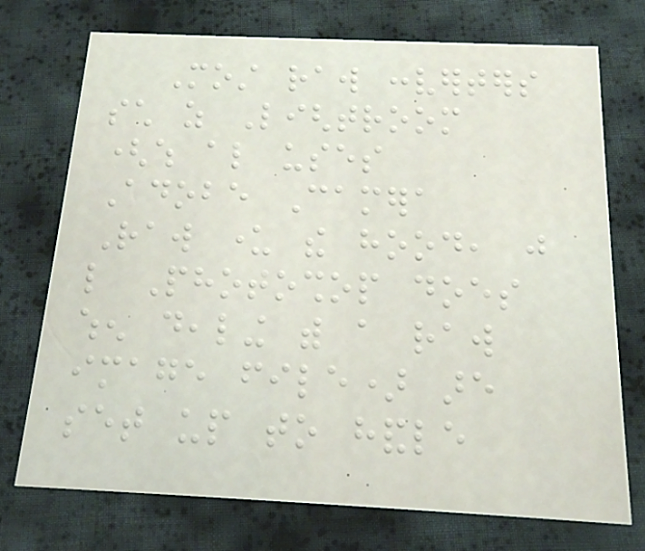Most raw converters
such as Lightroom
(which also uses
Adobe Camera
Raw under the hood, just
like Photoshop does
when dealing with a raw
image file) are
set up to handle
